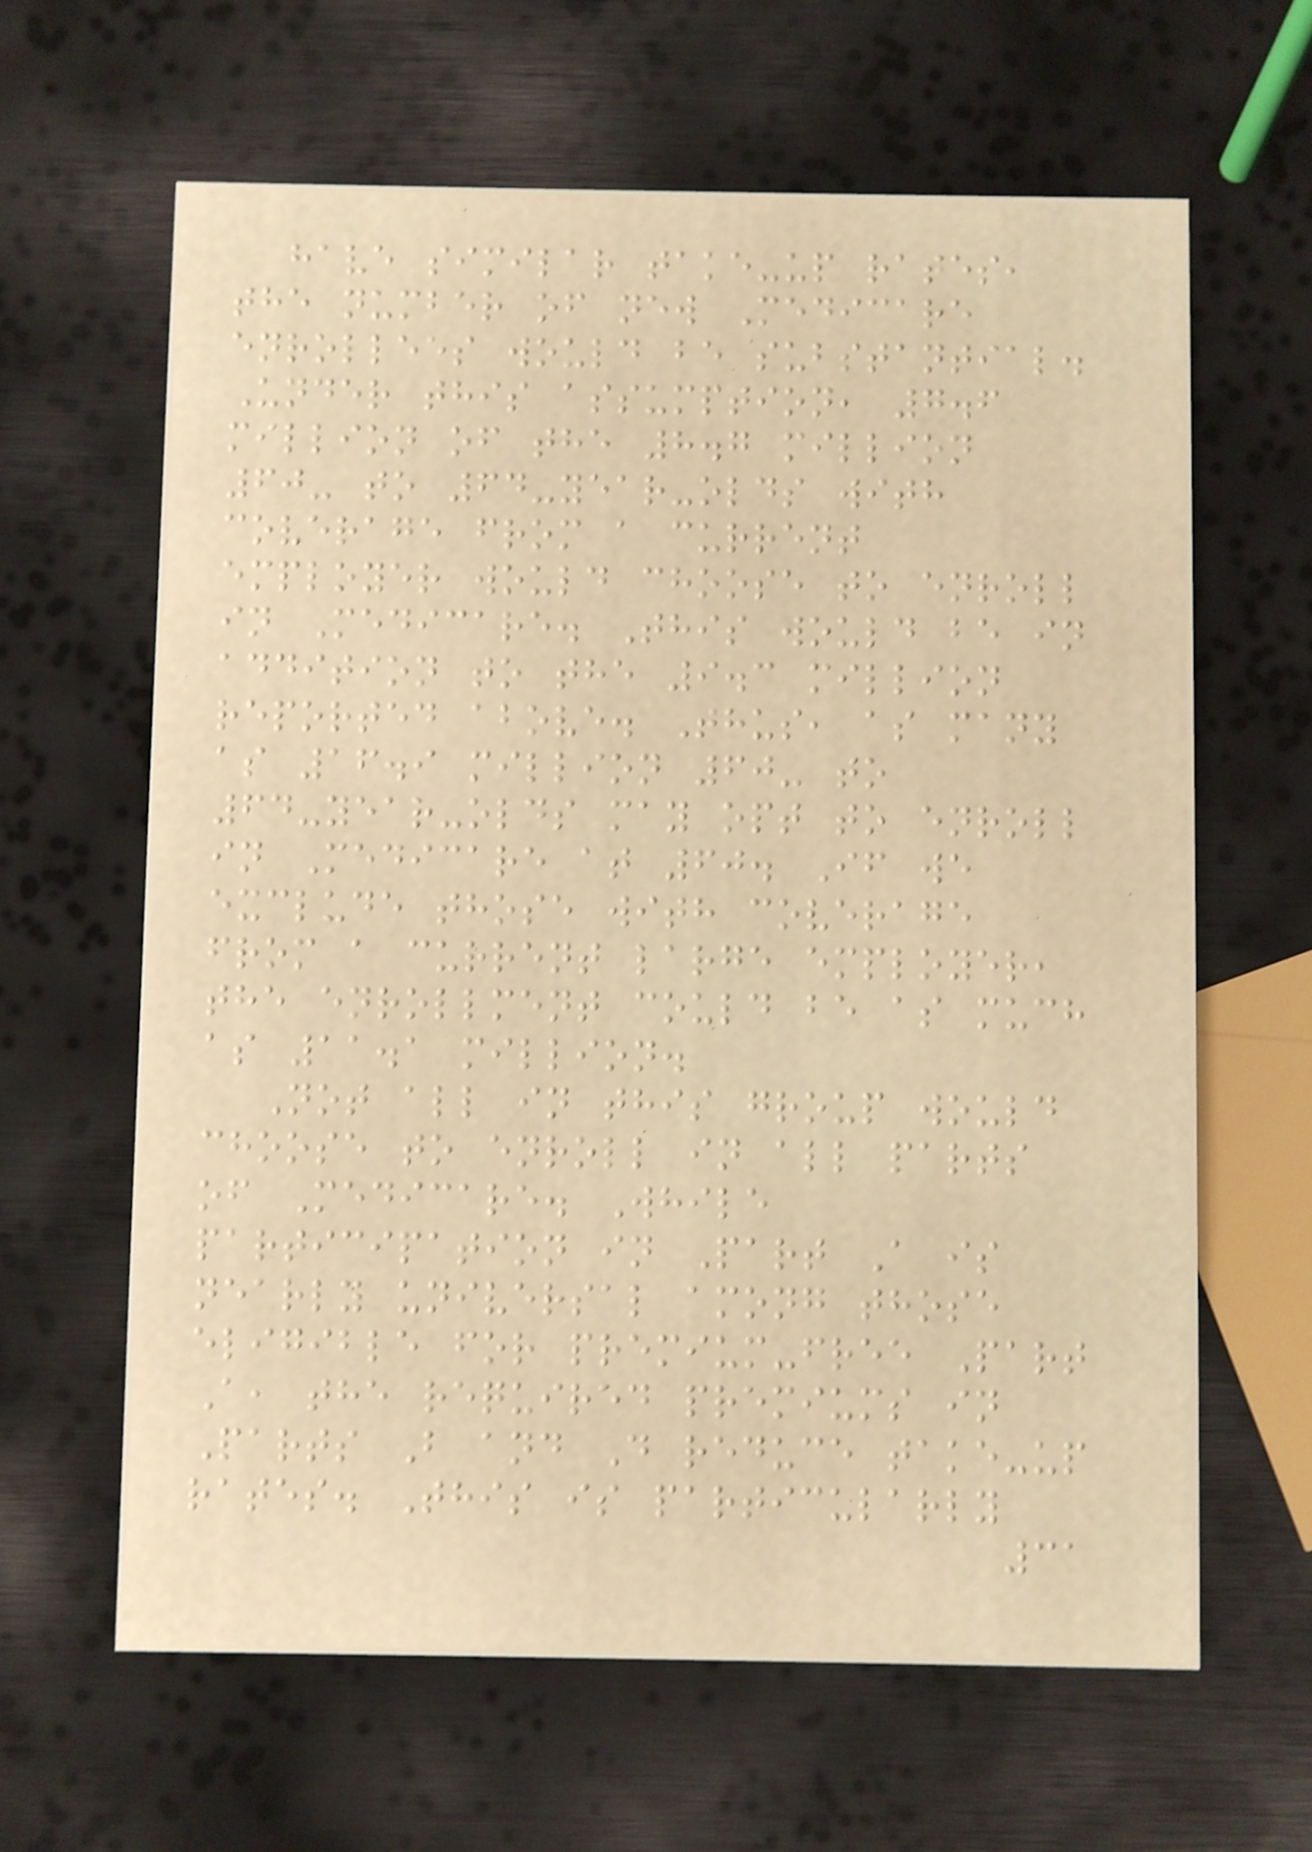have similar take-up rates,
the number of new Medicare
enrollees would be substantial.
Under this assumption, 7.6
million of the 8.7 million
60- to 64-year-olds with
coverage from a current
employer would choose to enroll
in Medicare. This would be in
addition to the 9.3 million
reported above. Thus, as many
as 16.9 million 60- to
64-year-olds may opt to enroll
in Medicare at 60. If we
exclude those with coverage
from a current large employer,
the enrollment could be as much
as 11.1 million.
Not all in this group would
choose to enroll in all parts
of Medicare. While
participation in Part A is
nearly universal among those
eligible for premium-free Part
A, the required premiums in
Parts B and D reduce take-up
rates. This is particularly
31
